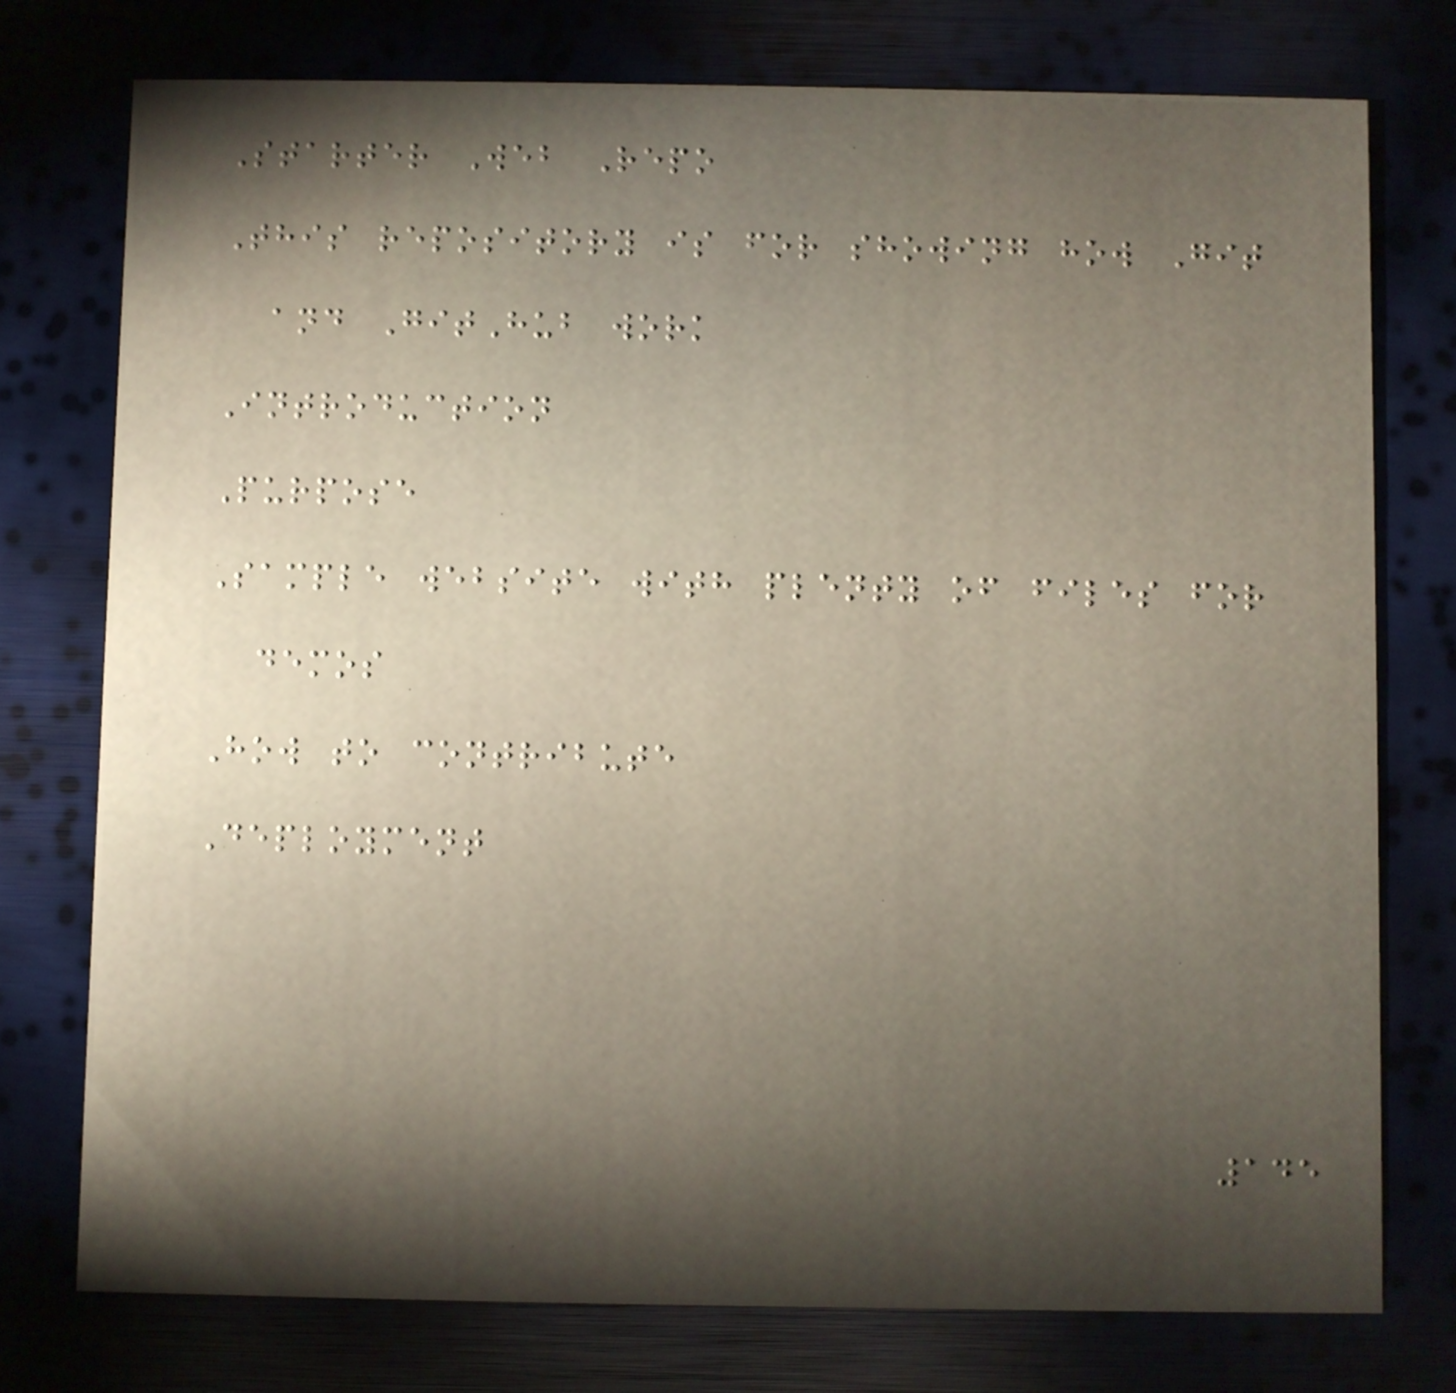Starter Web Repo
This repository is for showing how Git
and GitHub work
Introduction
Purpose
Sample website with plenty of files for
demos
How to contribute
Deployment
145
